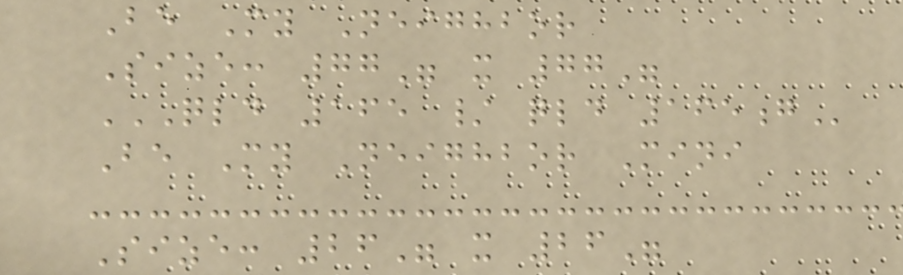Be My Neighbor
Size: 77" x 77"
QLD 165 / QLD 165G
Be My Neighbor Mini
Size: 26" x 26"
